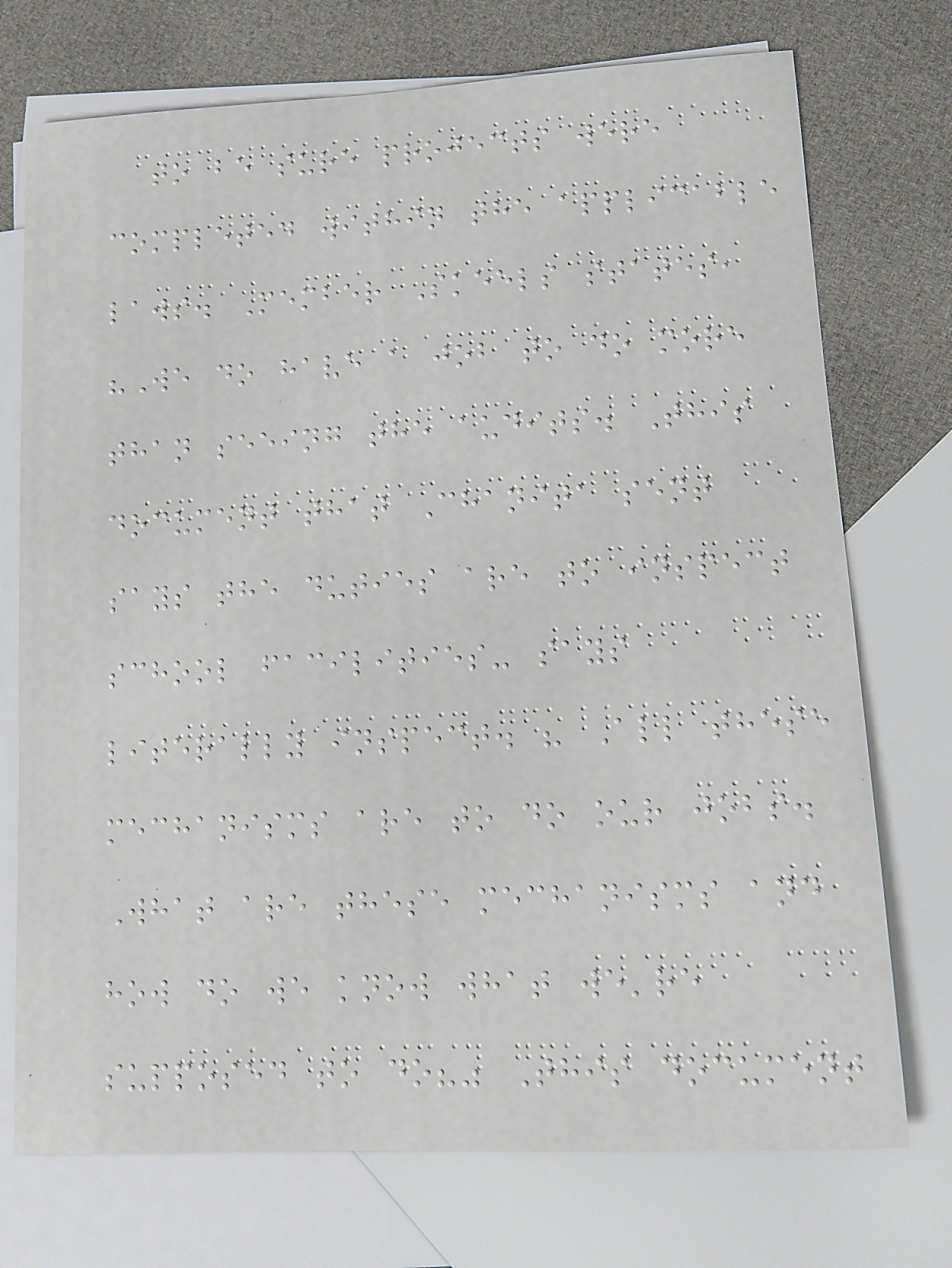to be sure projects were
completed within the applicable
laws. Member Skeels states,
"We do have a job to do more
than seeing the audits. This
document that Chanita sent
says the duties are to inspect
school facilities- says
literally inspect. " All these
mechanisms are to do our jobs.
What are these mechanisms and
how do we know what we're
supposed to do?" This document
